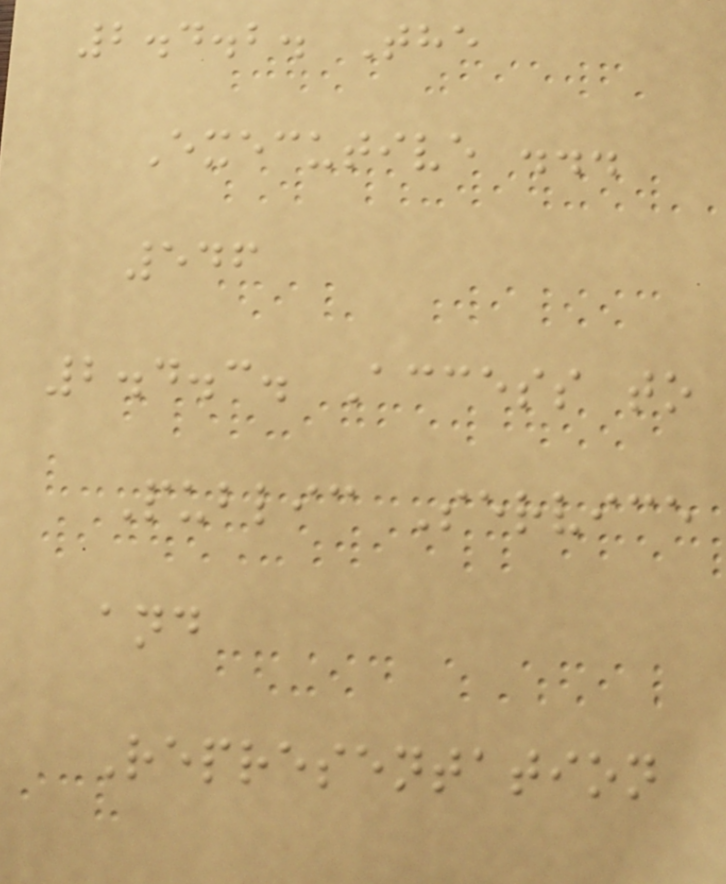2.4.2. The
Executive ...
546
2.4.3. Access to
Public Service
and
Representation
